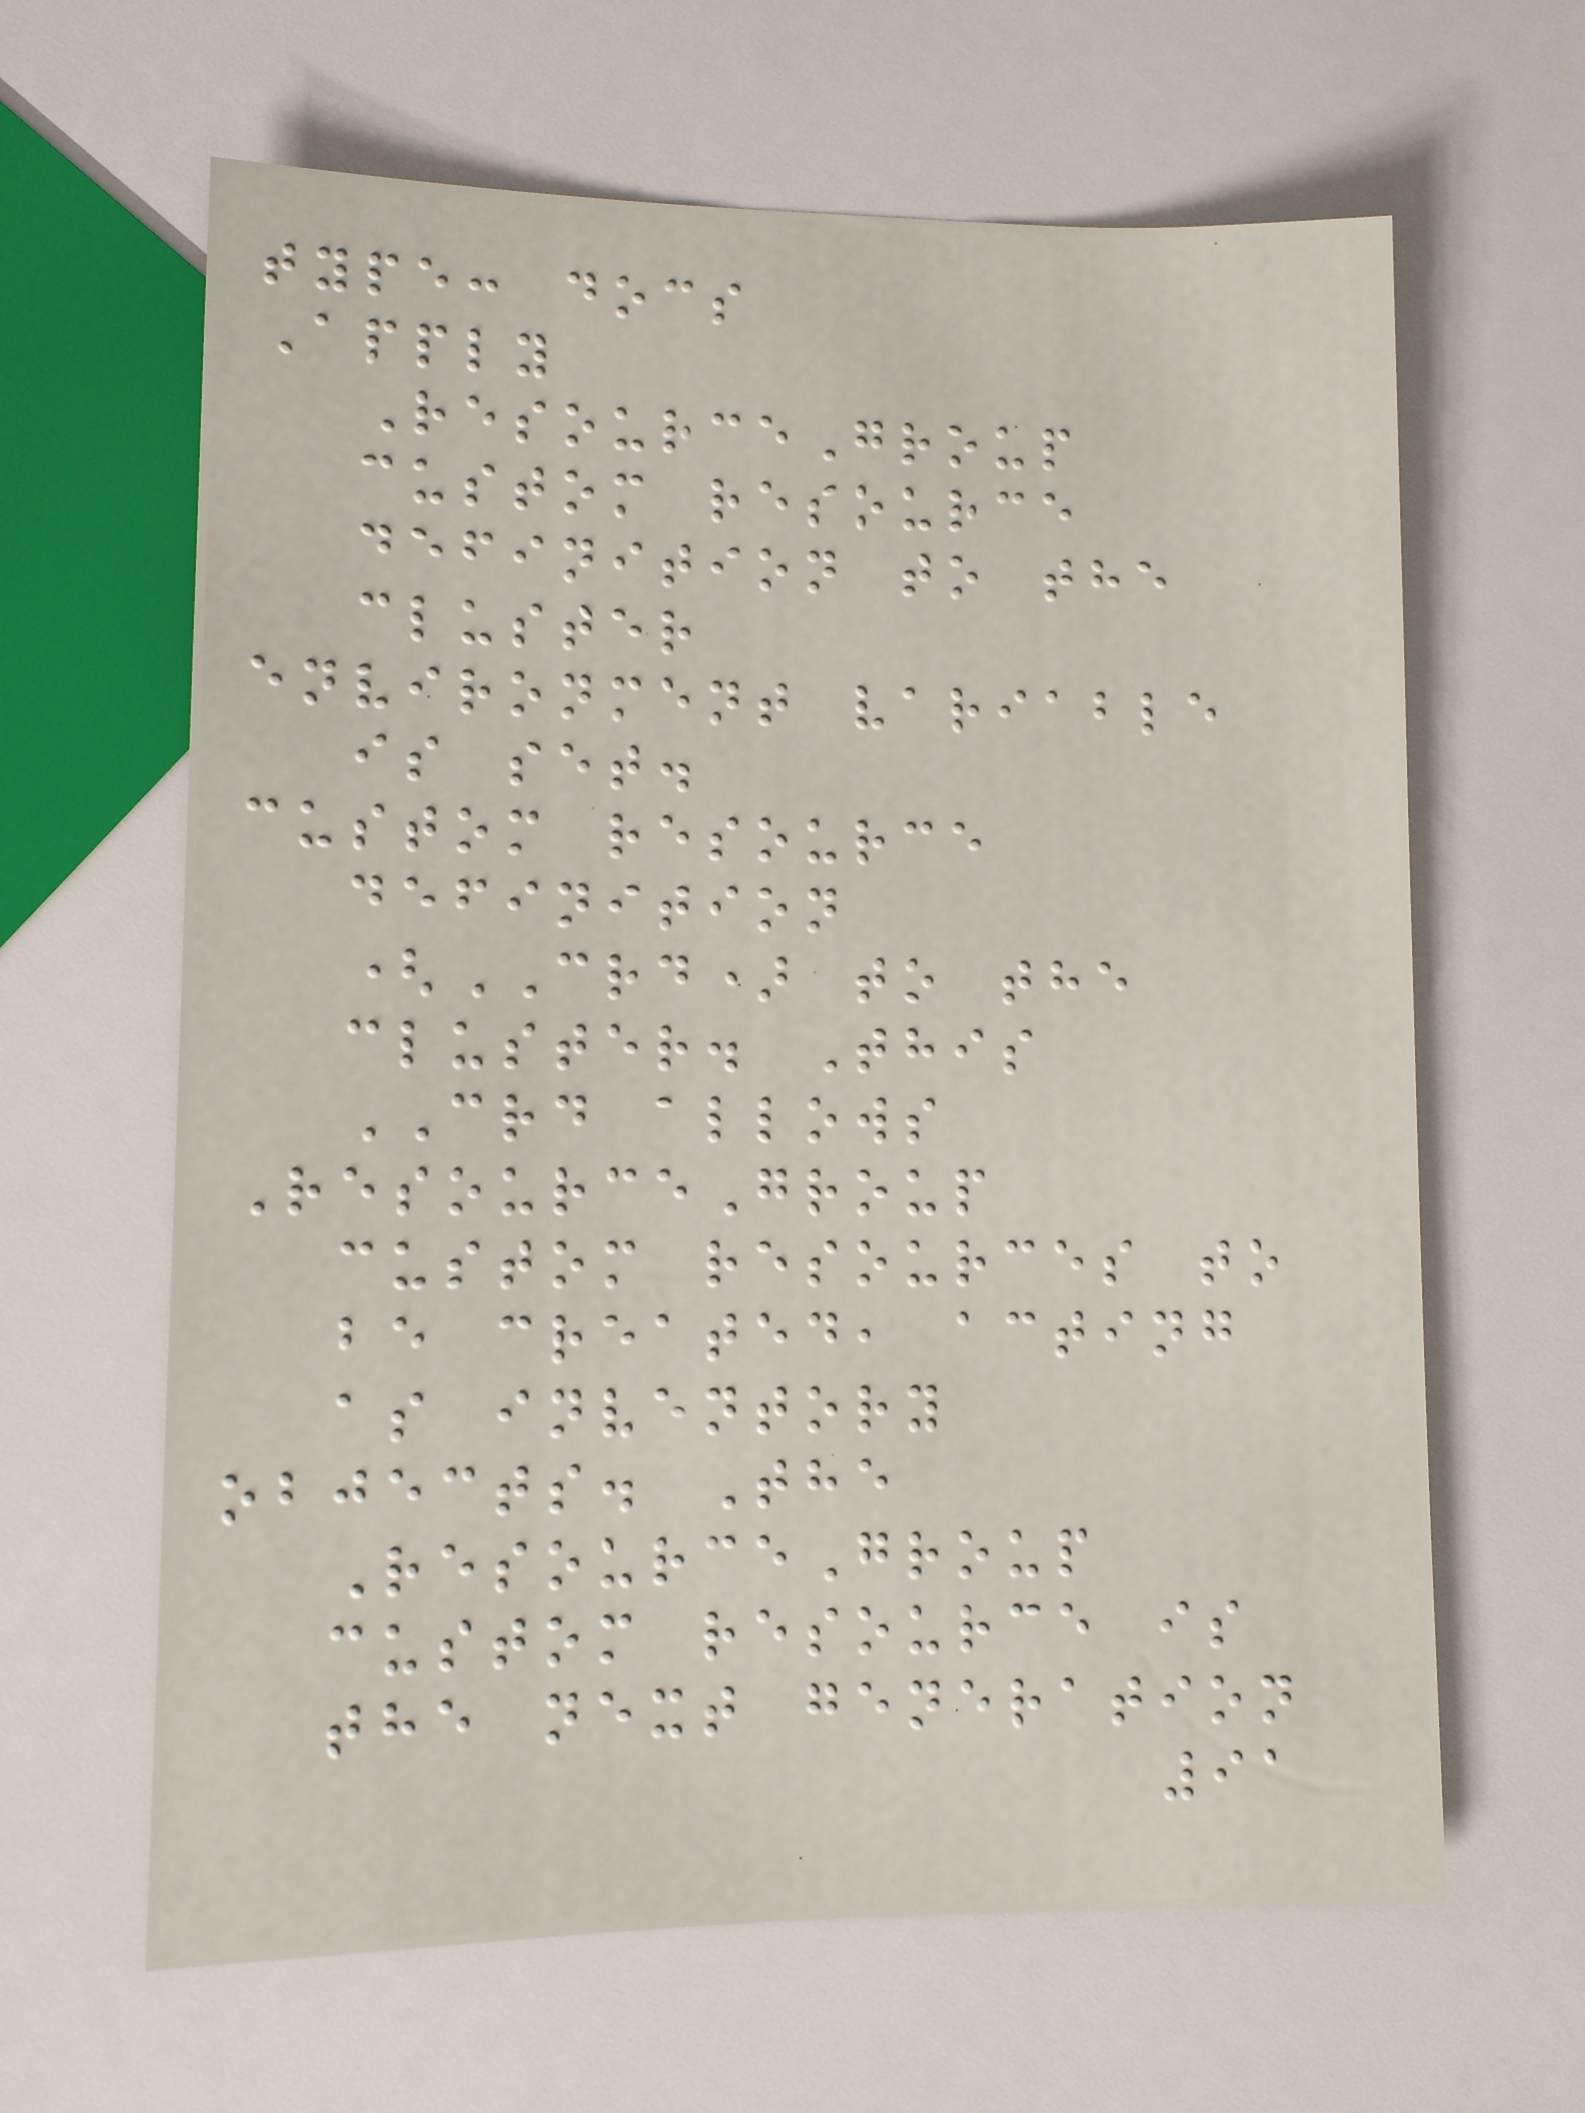type: docs
Apply
ResourceGroup
custom resource
definition to the
cluster
environment variable
is set.
custom resource
definition
(CRD) to the
cluster. This
CRD allows
ResourceGroup
custom resources to
be created, acting
as inventory
objects. The
ResourceGroup
custom resource is
the next generation
91
